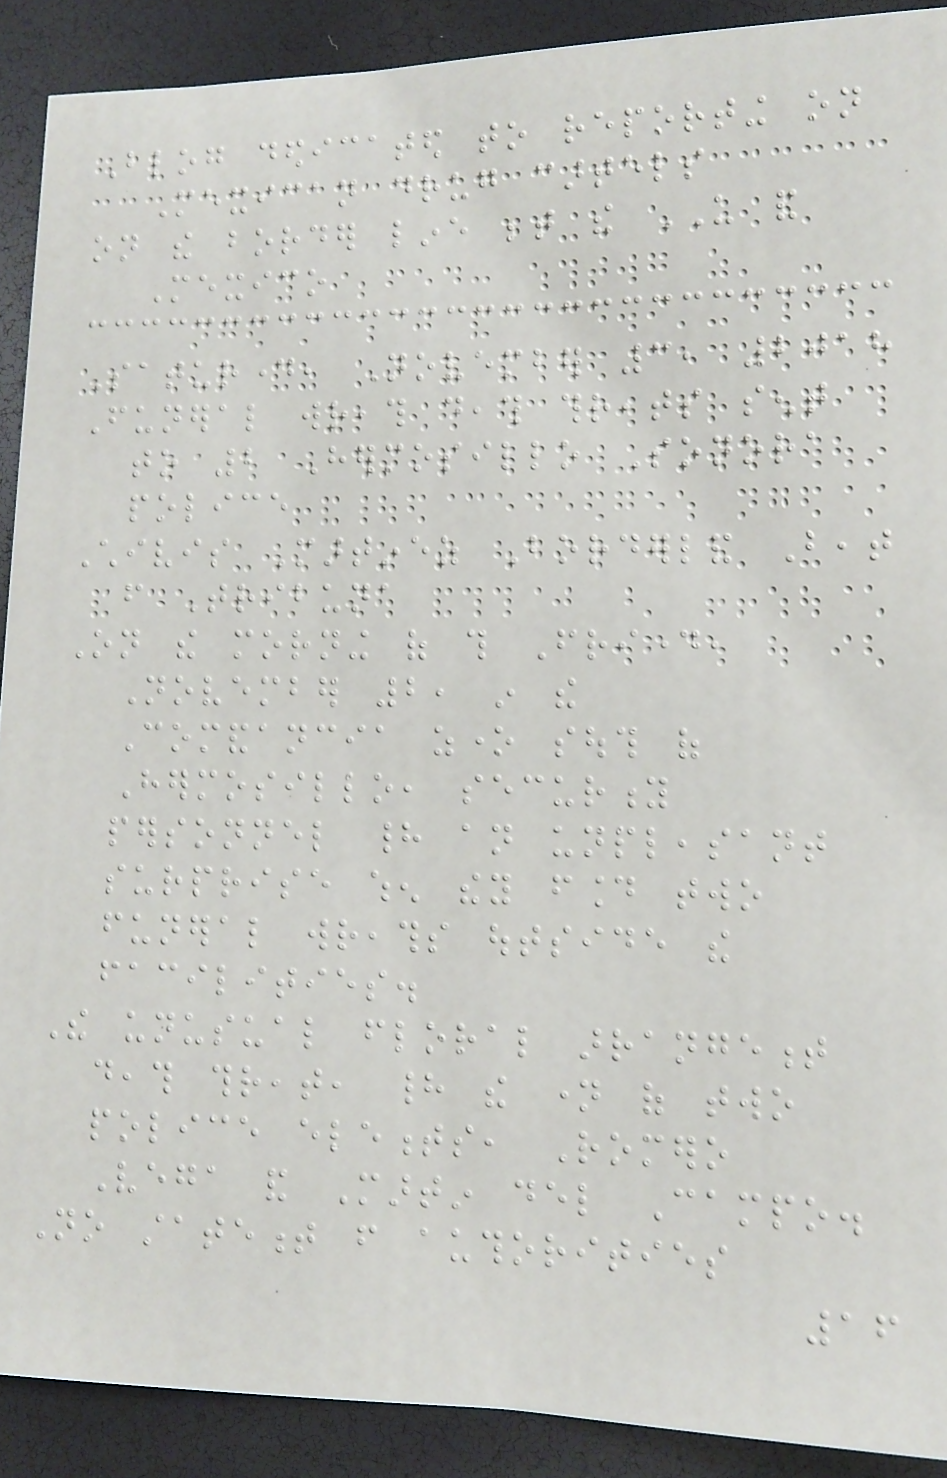Blog dedicated to reporting on
Mexican drug cartels
on the border line between the US and
Mexico
Saturday, November 3, 2018
Funeral wreath death threats sent
to 2 Hermosillo Sonora
police
Chivis Martinez Borderland Beat
from Tribuna
On the morning of this Friday,
November 2, in the
Comandancia zone south of
Hermosillo, security
personnel had an unpleasant
surprise when they found two
funeral wreaths outside the
facilities.
The unusual floral arrangement
death threat, had the name of two
police elements, Romero
Vega and Martin del Campo.
No statement from authorities
16
